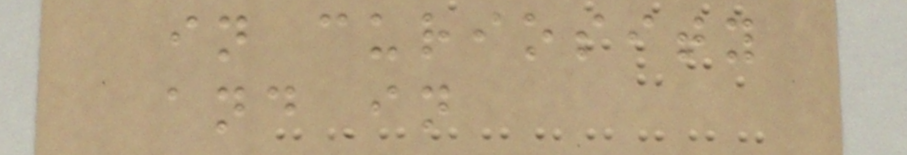in curiosity
and in
